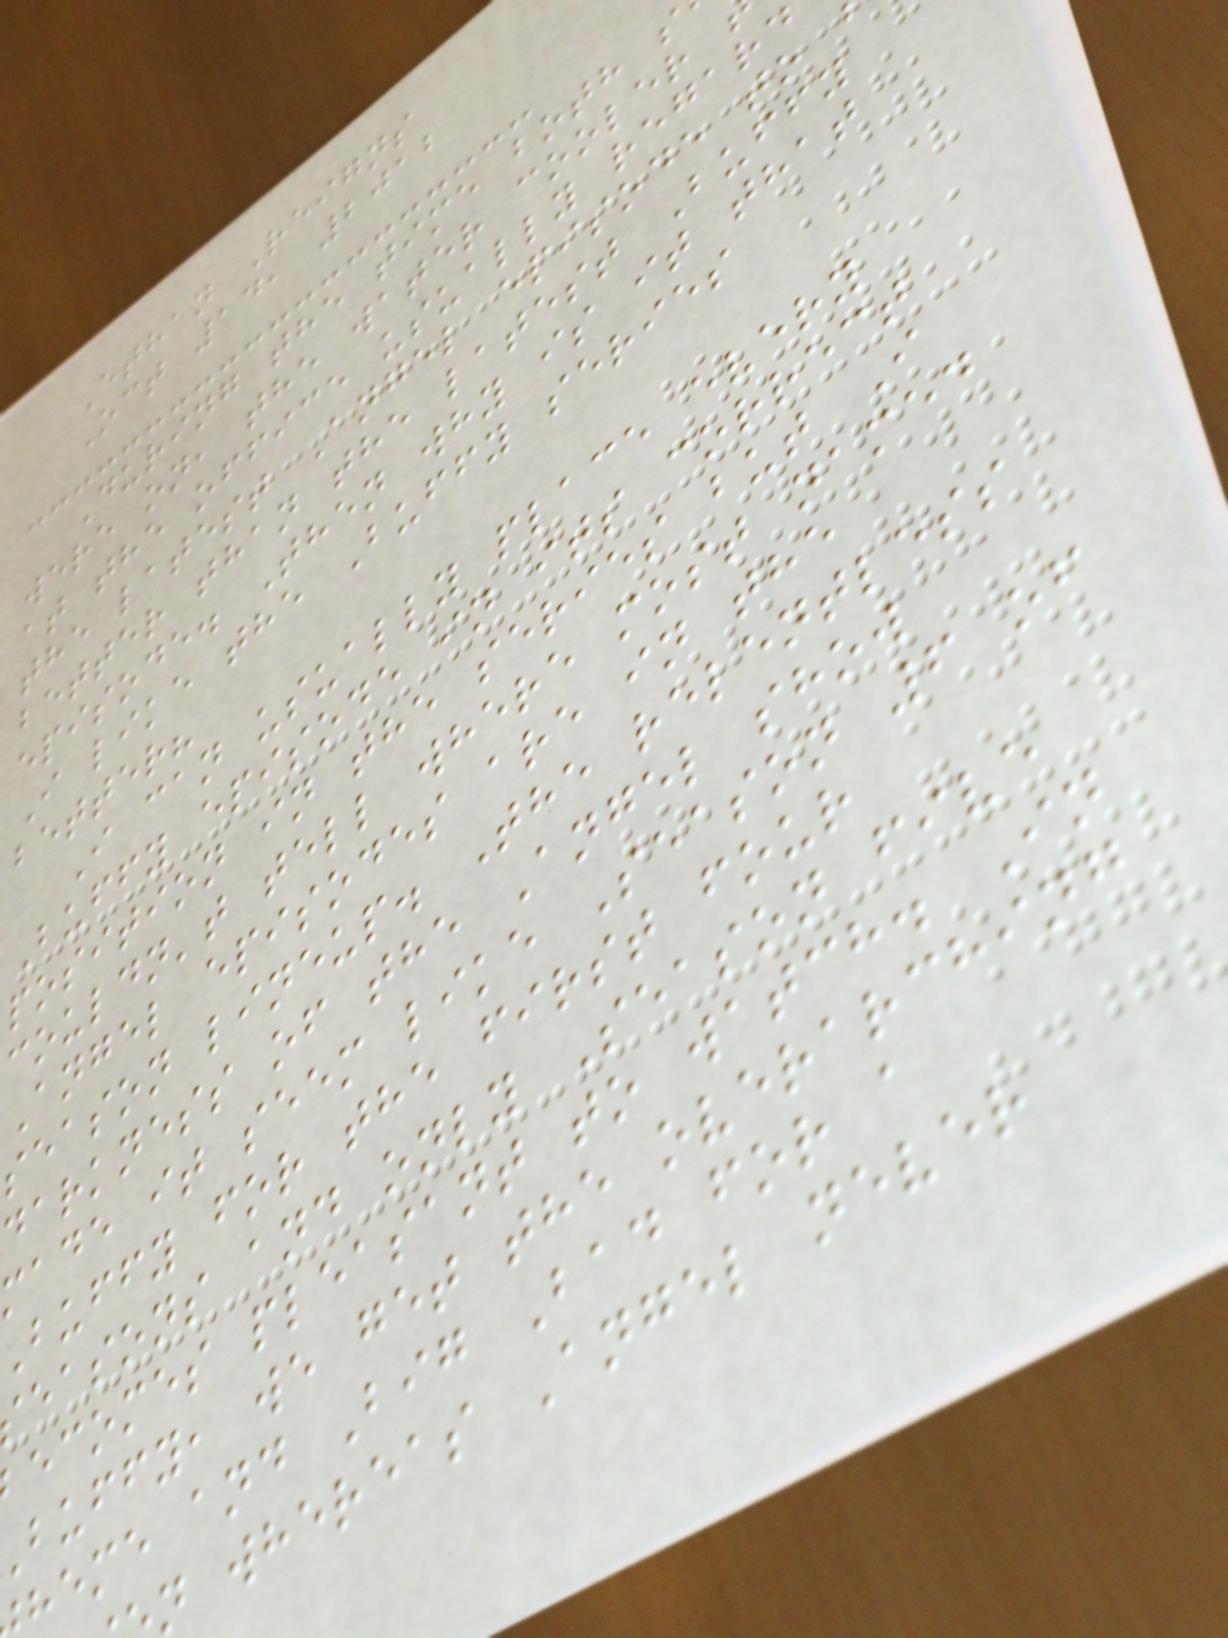Ethan Reigns
Oct 14, 2012
During the time both s
were on, the water cooler
at the office usually regard
the latest Angel episode to
better than the latest Buffy
episode. Then why is it that
I like the Buffy series
better?
I can usually place every
Buffy episode in its correct
position in the series but I
couldn't tell where most named
Angel episodes are in the
season lineup. The relentless
darkness of the Angel show
made it seem like Season 6 of
buffy for the first four
easons and only Season five
ecomes pleasant to watch. In
buffy, we get the overarching
heme and Big Bad for a
n whereas Angel never
